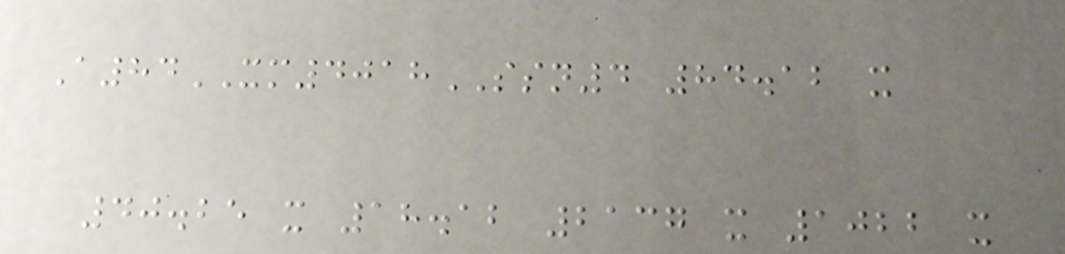A84XM4018SSN4 84.12 x
40.25 x 18.12 2137 x 1022 x
